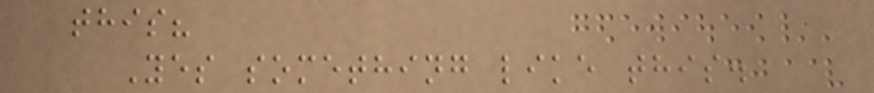this?
Yes something like this.
